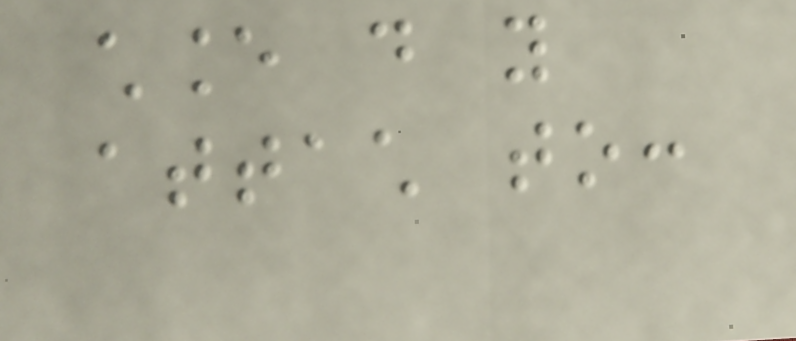chance do you
attach to:
